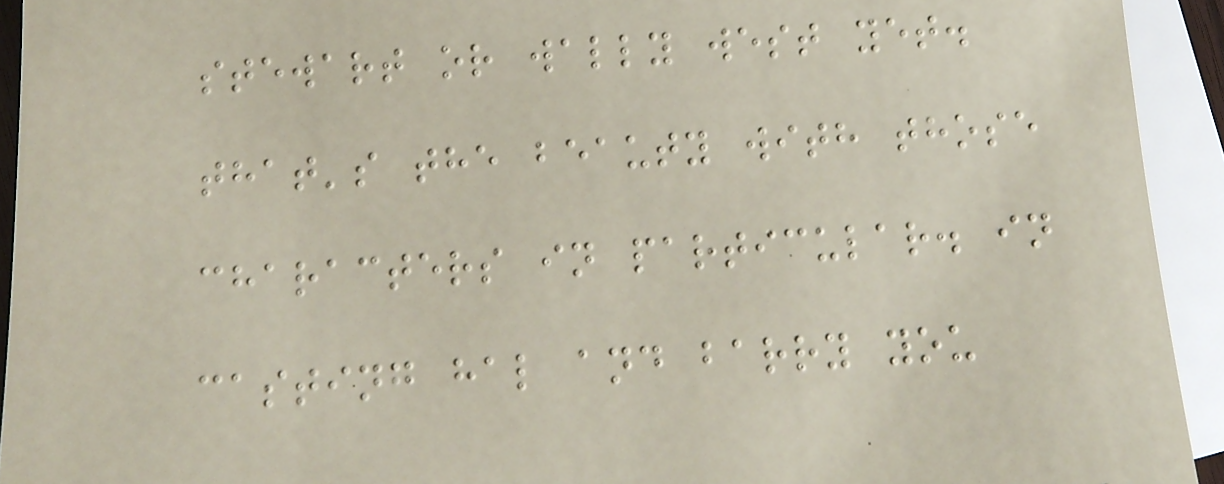stewart or wally west yet.
that's the beauty with those
characters in particular. in
casting hal and barry you
